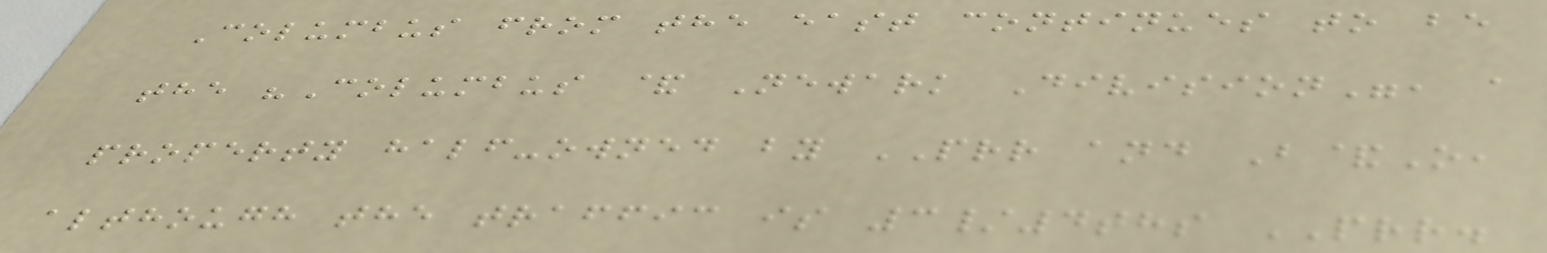Columbus from the east continues to be
the "Columbus & Newark Division", a
property half-owned by PRR and B&O,
although the traffic is 3/4ths PRR.
